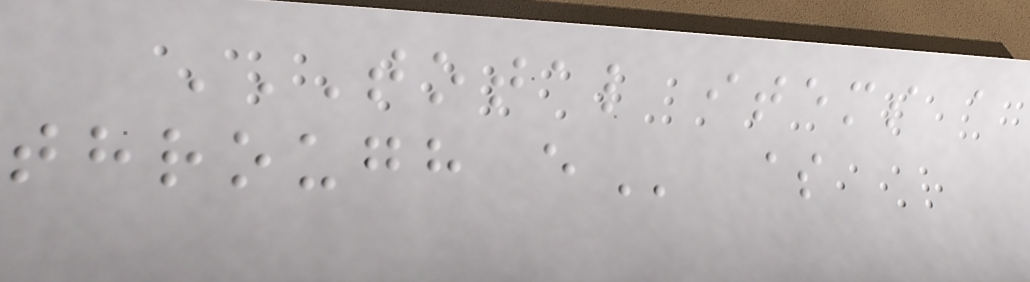TOTAL ITEMS A
THROUGH E $
